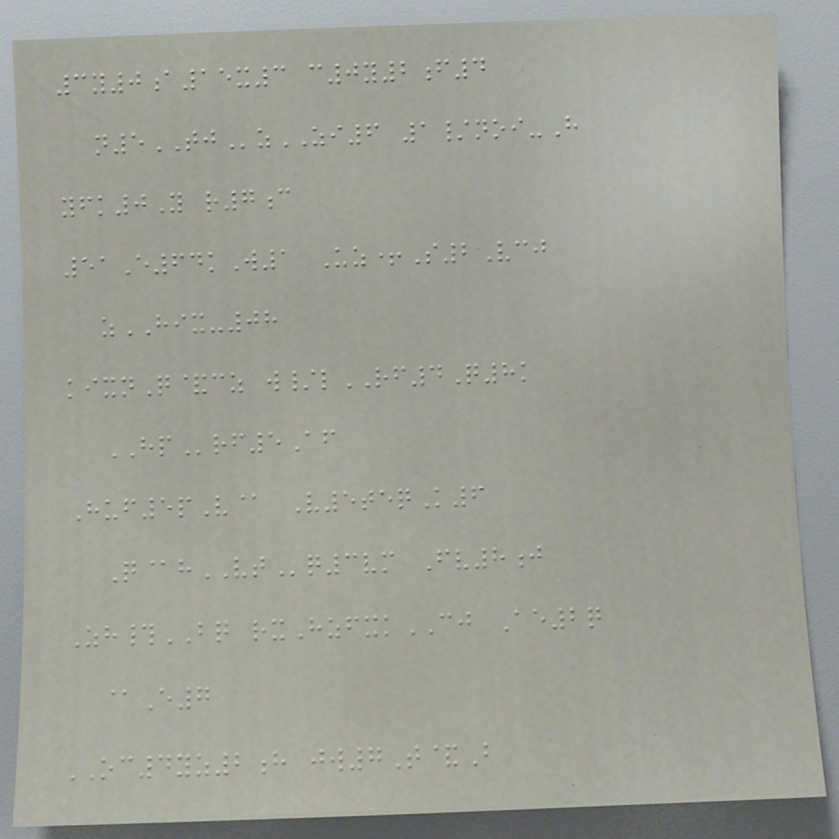3y0a15x3 c0y2f4
n5TJzZI6 1/noi-H
yfk0Y r7c
51E64kW1 Uz+S2Vcj
zHIX-08
kixnQ&cz w/lRF4Q8k
HPrf5Af
Huf5pV@ V5teqK6
Q@hVTq3vm Fv8j
Zh#BQ rxHzfxkCJ Ae2q
@E7
OC4yz2h jw7T&B
